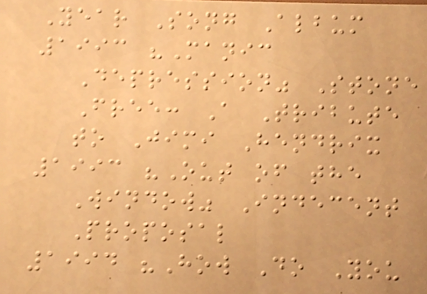Year Song Album
1993 "Manic
Depression" Stone
Free: A Tribute
to Jimi Hendrix
1993 "Out of the
Window" Indecent
Proposal
1994 "How Do You
